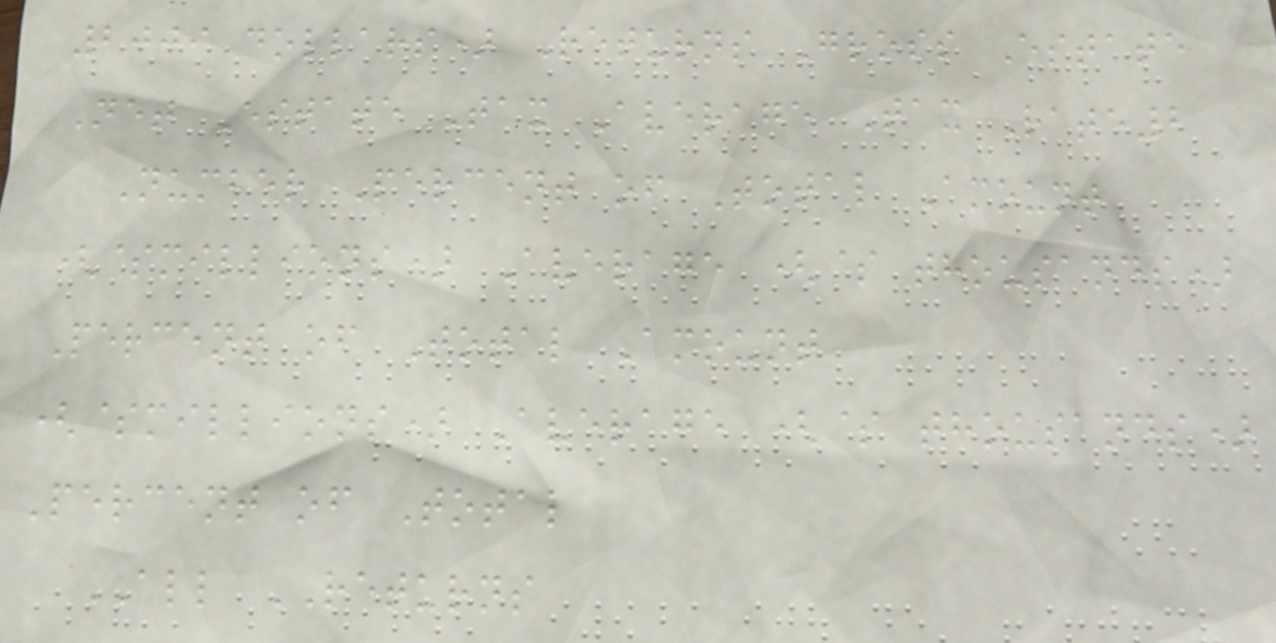2009 dollars) Returns Gross Estate
Net Estate Tax Average Tax Rate2
Number Percent of Total Amount
($millions) Average ($ thousands)
Percent of Total Amount
($millions) Average ($ thousands)
Percent of Total
ALL RETURNS
